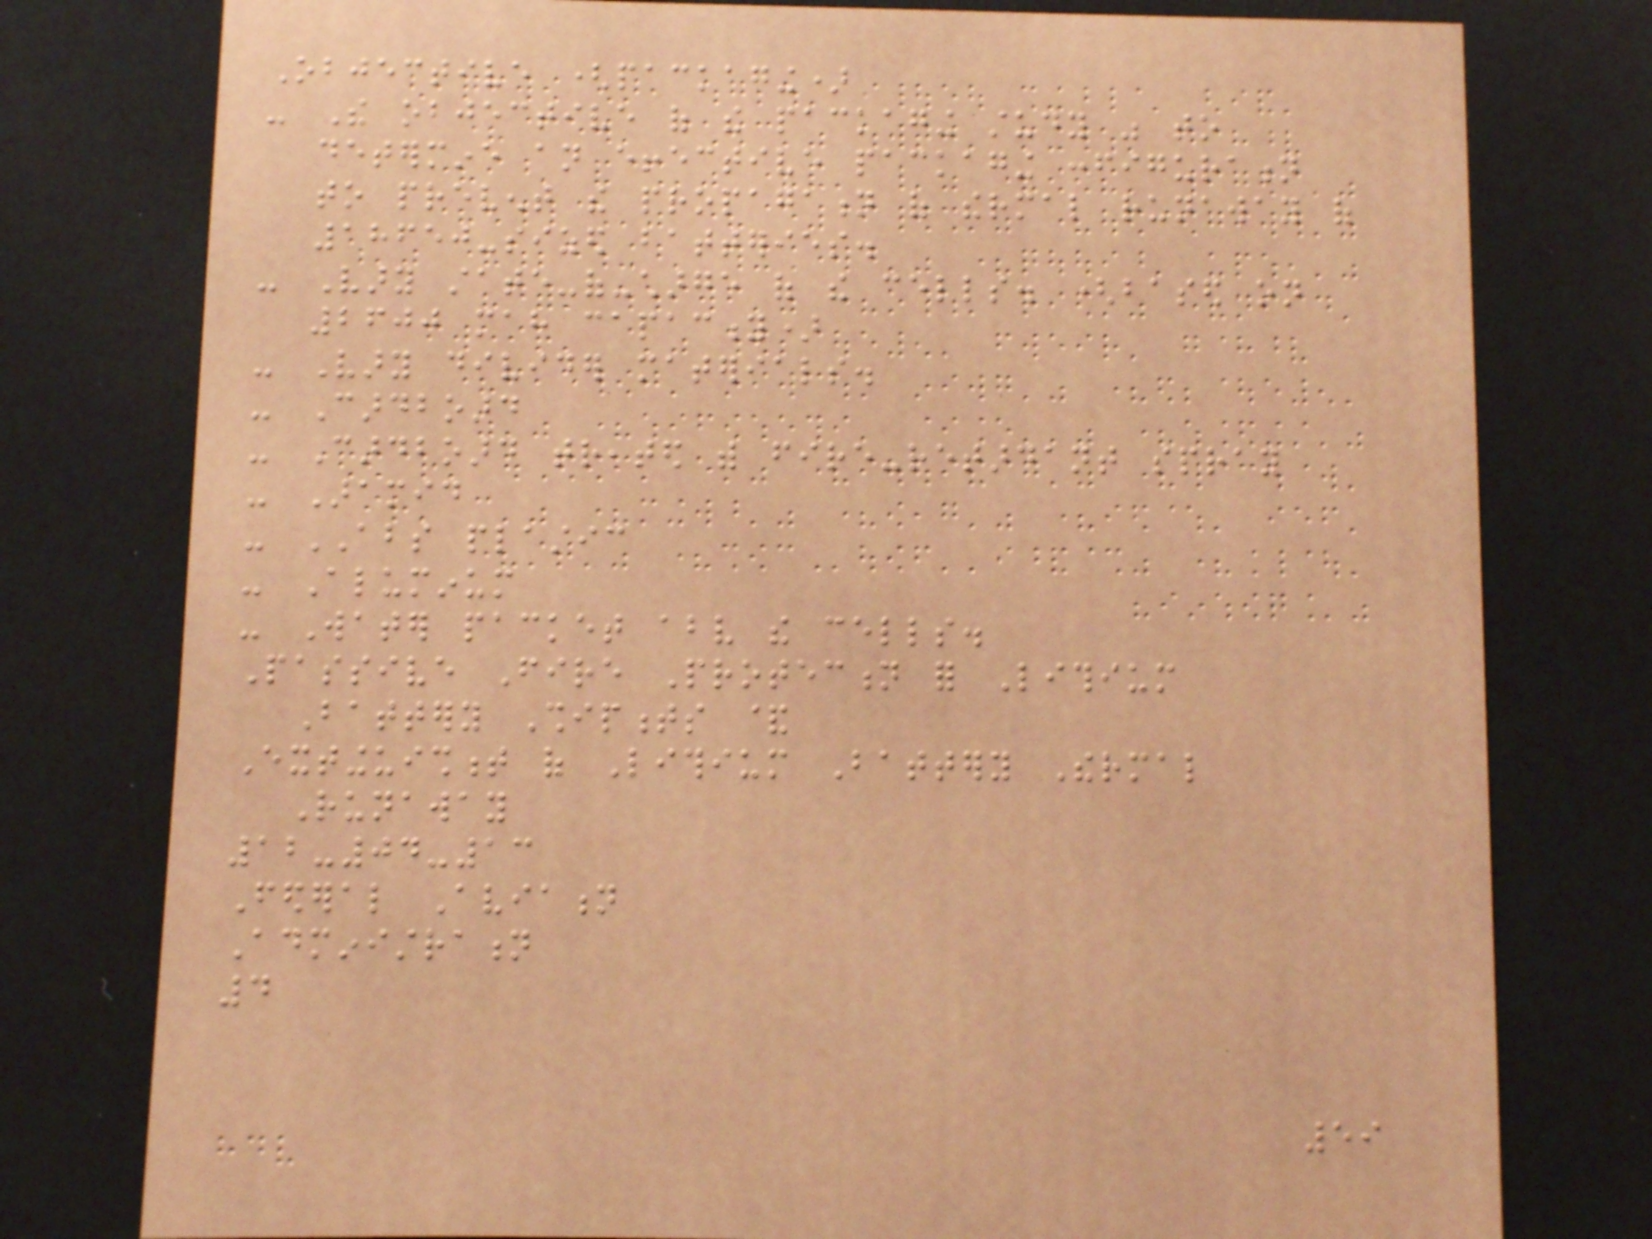Objective (packaging)
- The objective of the packaging study was to
determine an effective packaging configuration
to prevent the propagation of thermal runaway of
18650-sized batteries.
- Vary state-of-charge of the cells. (based on
2600 mah capacity)
- Vary divider materials.
- Cardboard
- Cardboard treated with fire-retardant spray
- Aramid
- ABS plastic
- Aluminum
- Water packet above the cells.
Passive Fire Protection for Lithium
Battery Shipments &
Extinguishment of Lithium Battery Thermal
Runaway
12-04-13
Federal Aviation
Administration
4
59
